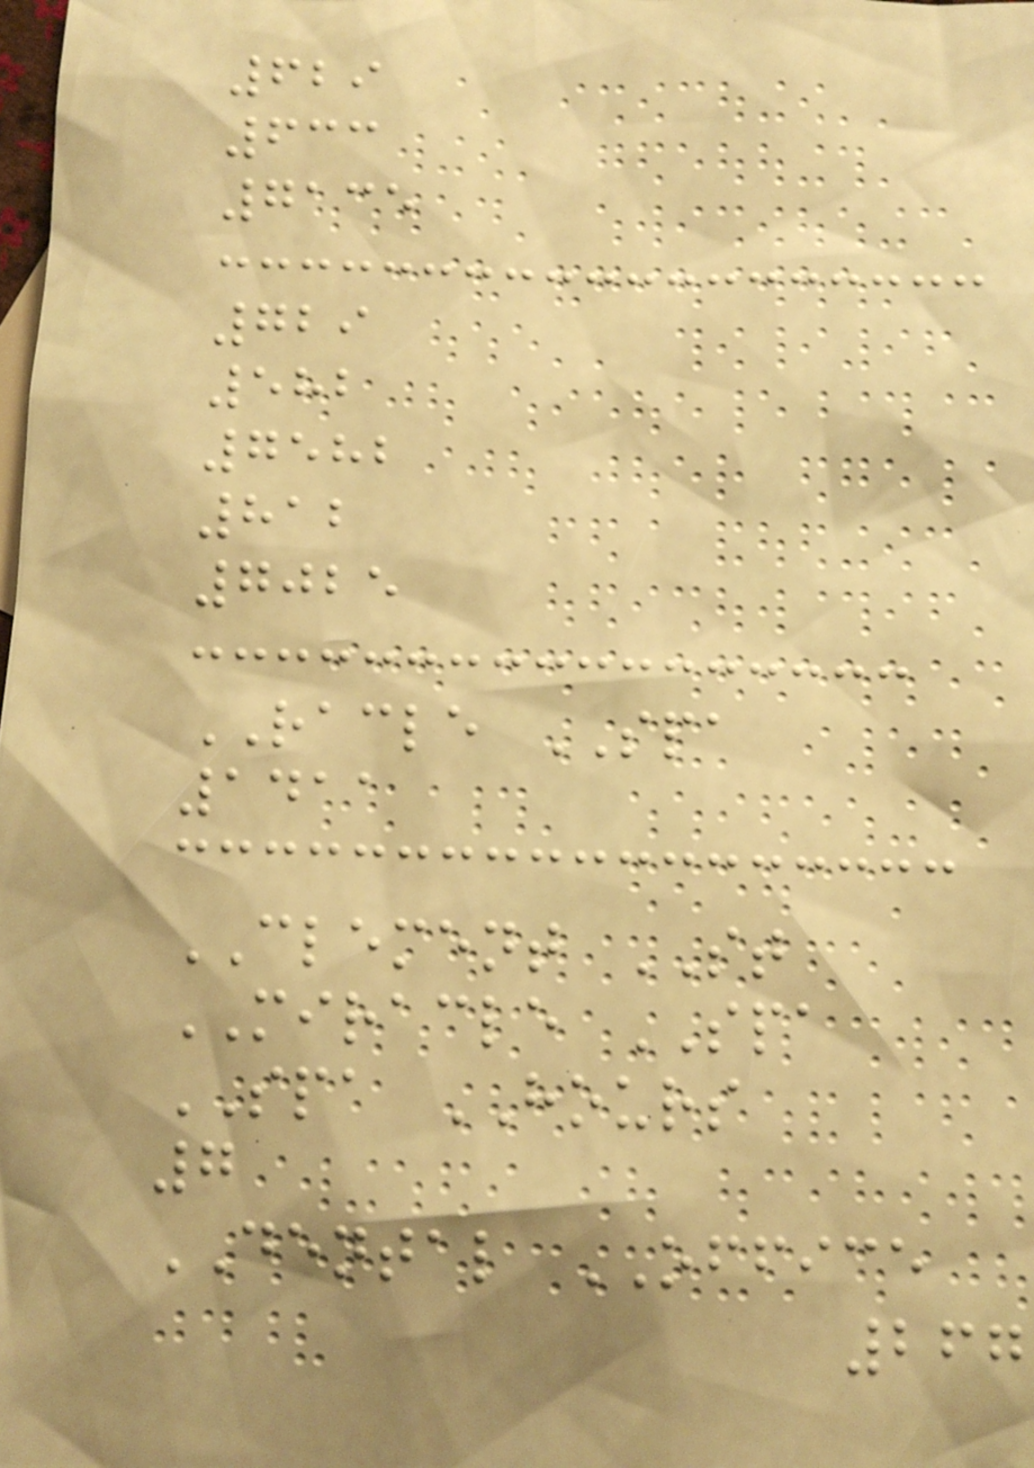629
633
7135
729
582
7582
812
7025
RACLE SPA
1411
CLEMENT ST
MIRACLE SPA
SPA HOURS
7
DENTAL OFFICE
267
